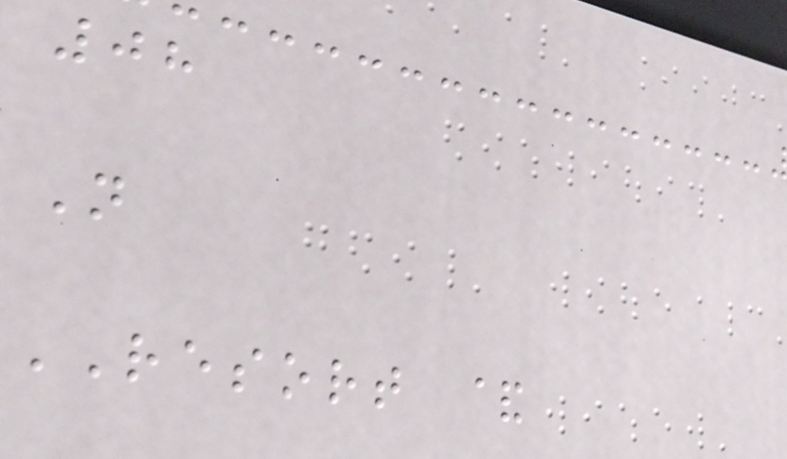08
N
RESORT &
